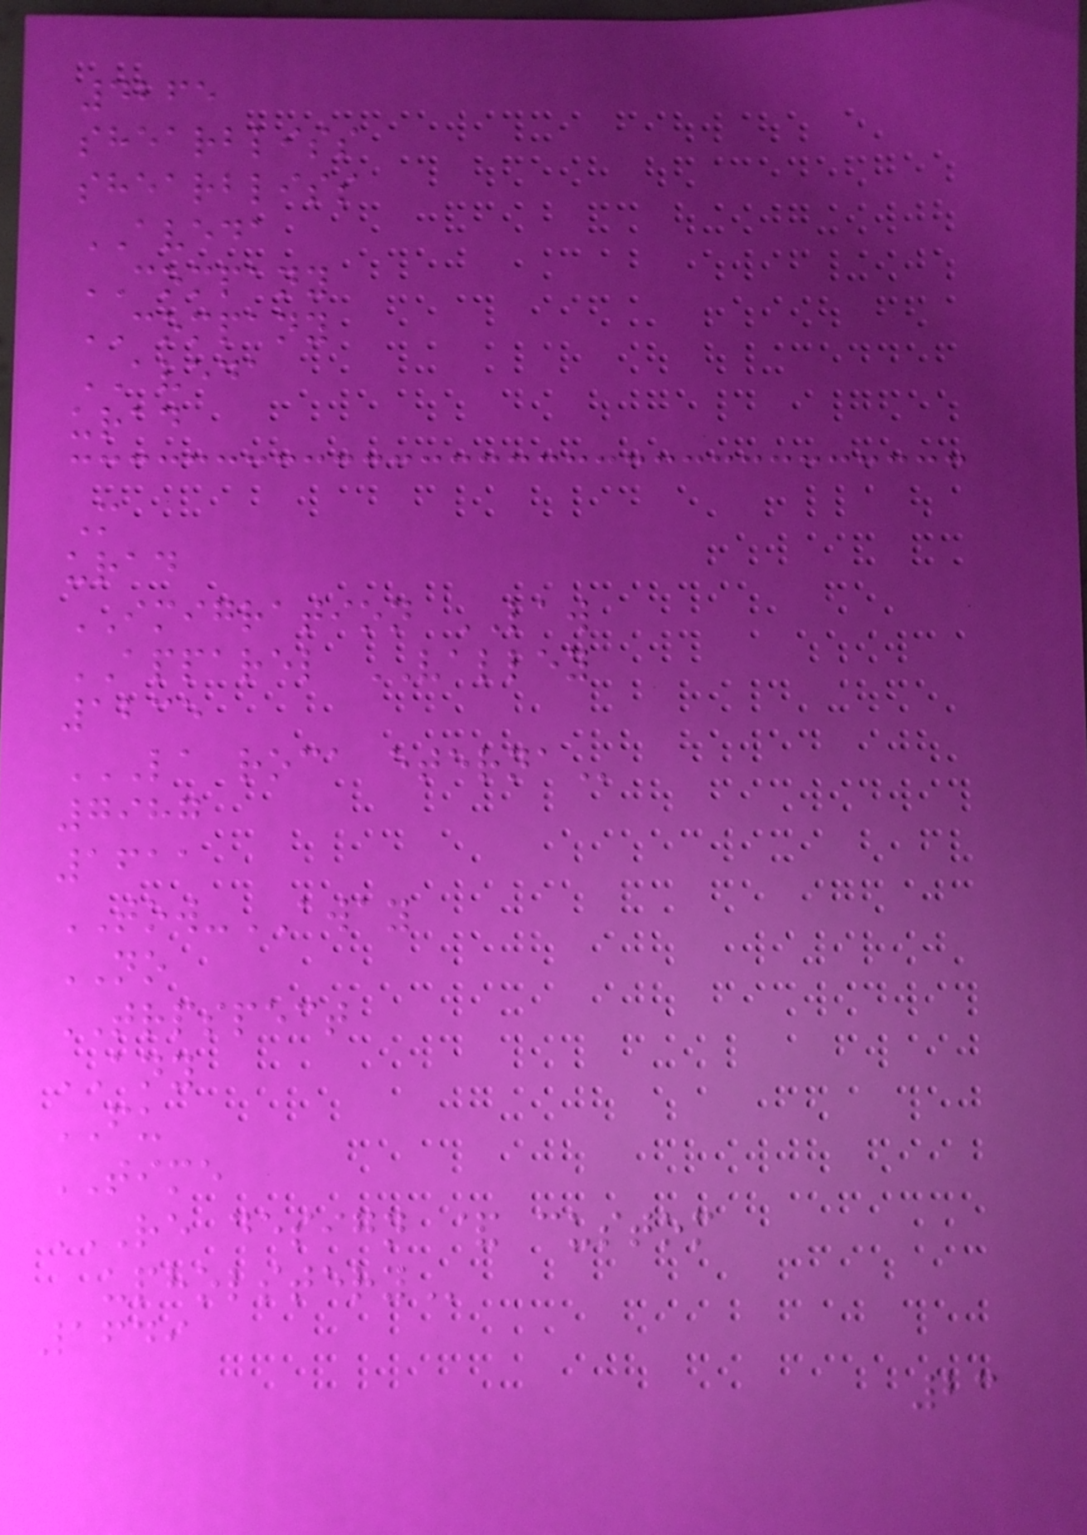4265
shearbliss
shearbliss
AVEDA
COMPANY
COMPANY
AVEDA
urad
M
urad
IMIGRATION LAW
APPAREL VALLEY
1235
LA ROCA ETERNA
7987
1611
TOW-AWAY
NO
TRPSPECT
ANY
FU
TIME
RE DESIGN & CUSTOM
UPHOLSTERY
1649
23
